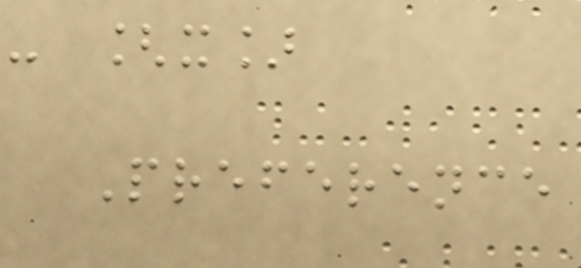- [x]
Preference
